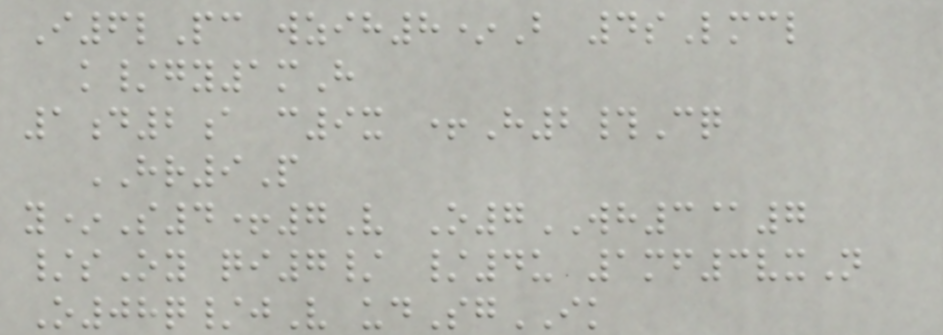I6lPc wzih8*B 4sLmcl
k/gy1mH
1d2a c9x +H2#Cq
HR9P
y*S4+7V O7WH3@7
/sOy qi7/ /4u 1mf3vxN
O08q/jV udSgIK
